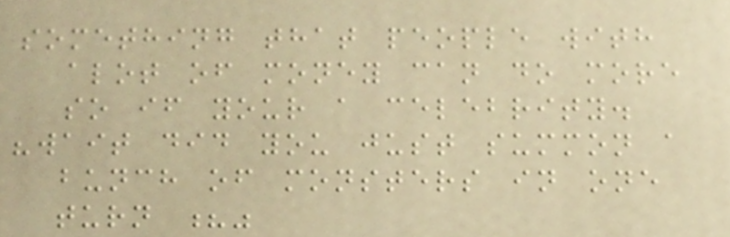something that people with
alot of money can do more
so if your a celebrity.
"wait did you just summon a
bunch of monsters in one
turn ?"
